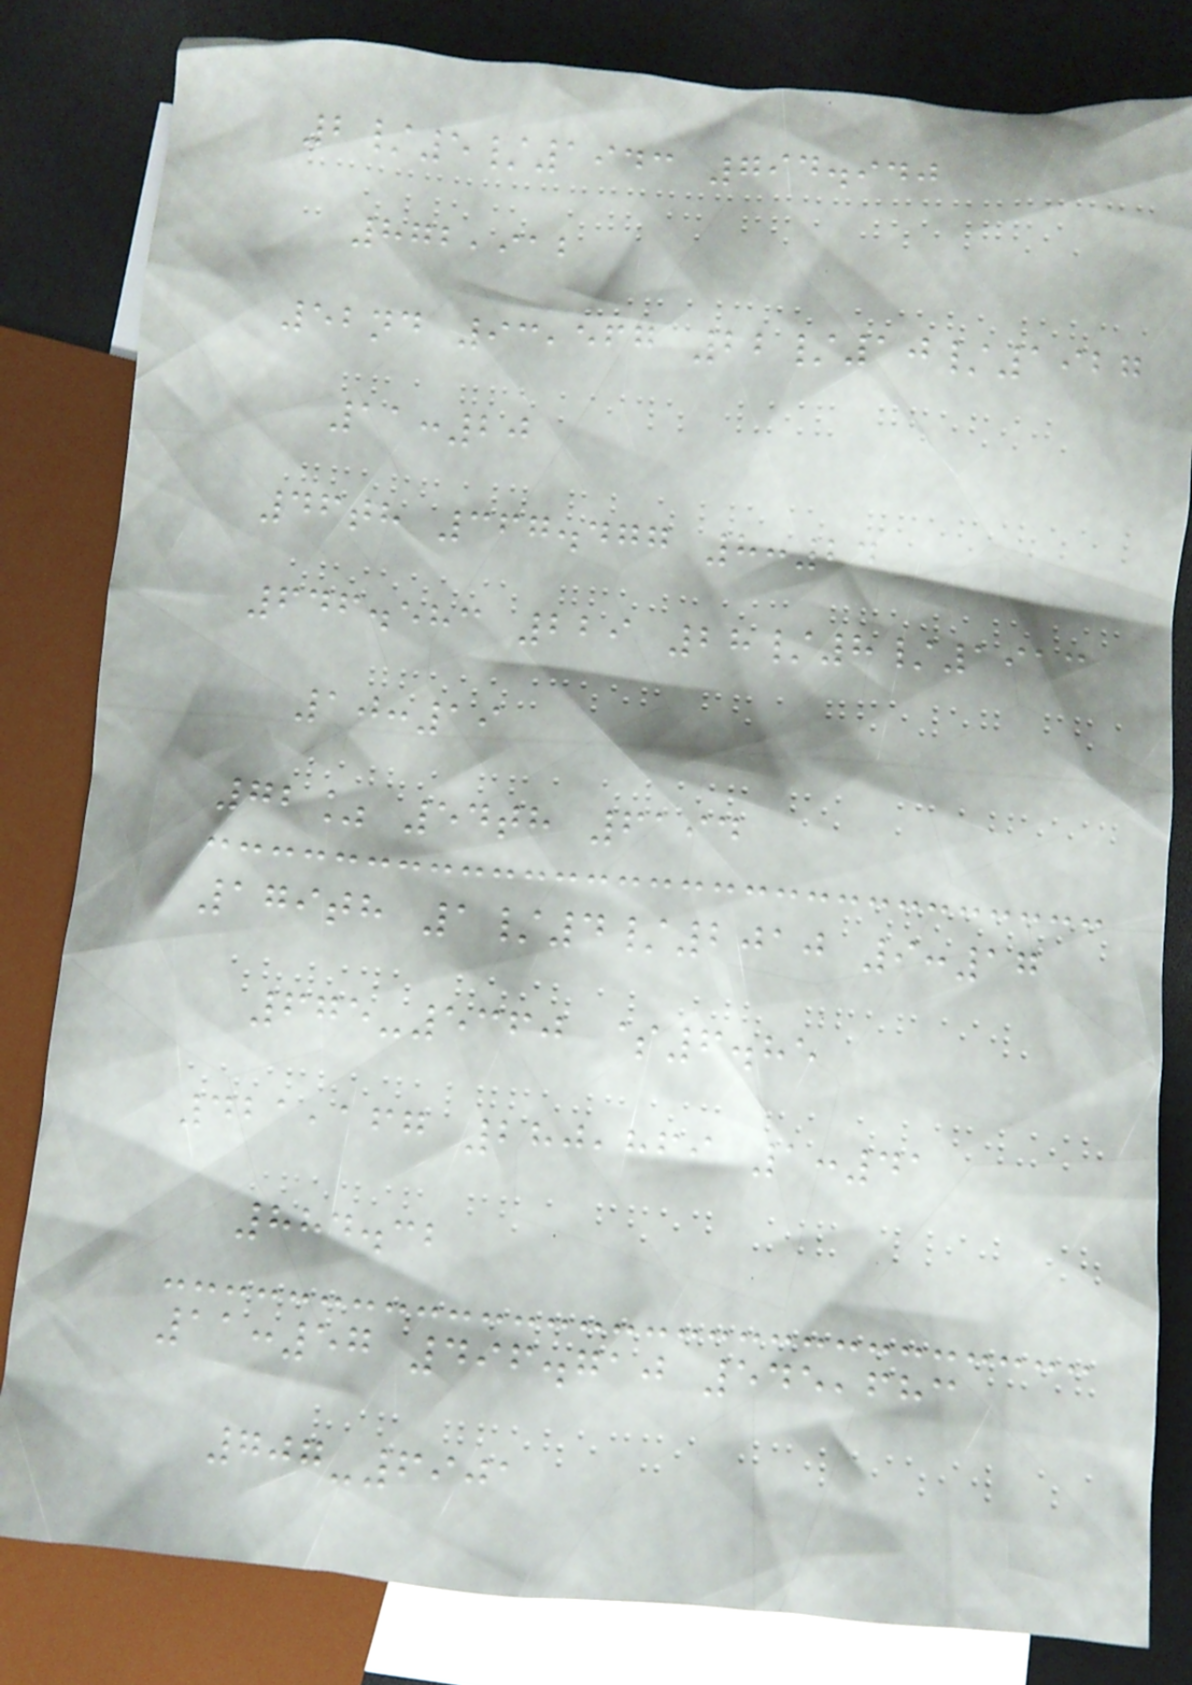2/5/1943 794.940
872,912
52nd 93,567 22/10/1927
11:20
46th 367.477 8:24
646.583 229 28/8/1913
10:19
72% 54th 6194
179th 1/4/2010 9:17
675-5360 $6.85
421,167 280,869 1:41
884.32
11:57 496.710 545,683
707-6901
